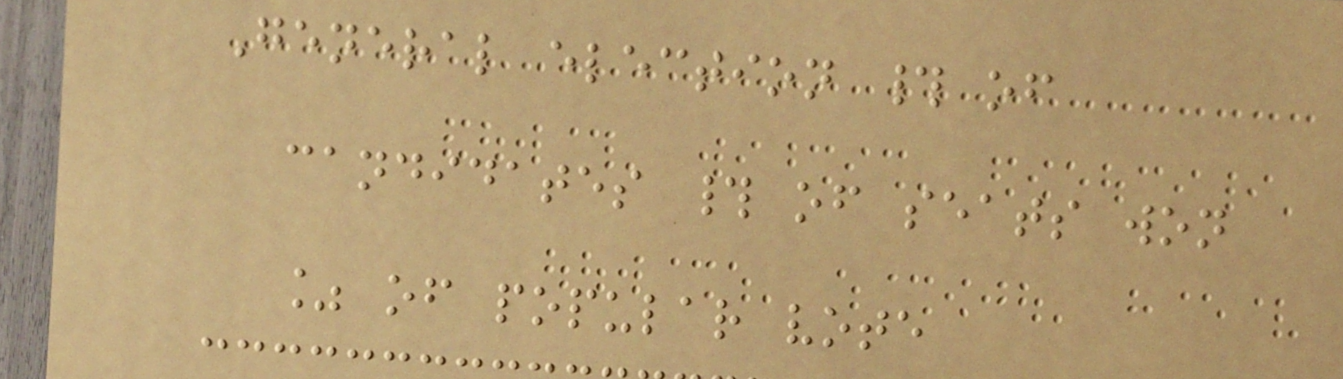General election # of
candidates # of seats won
% of popular vote
